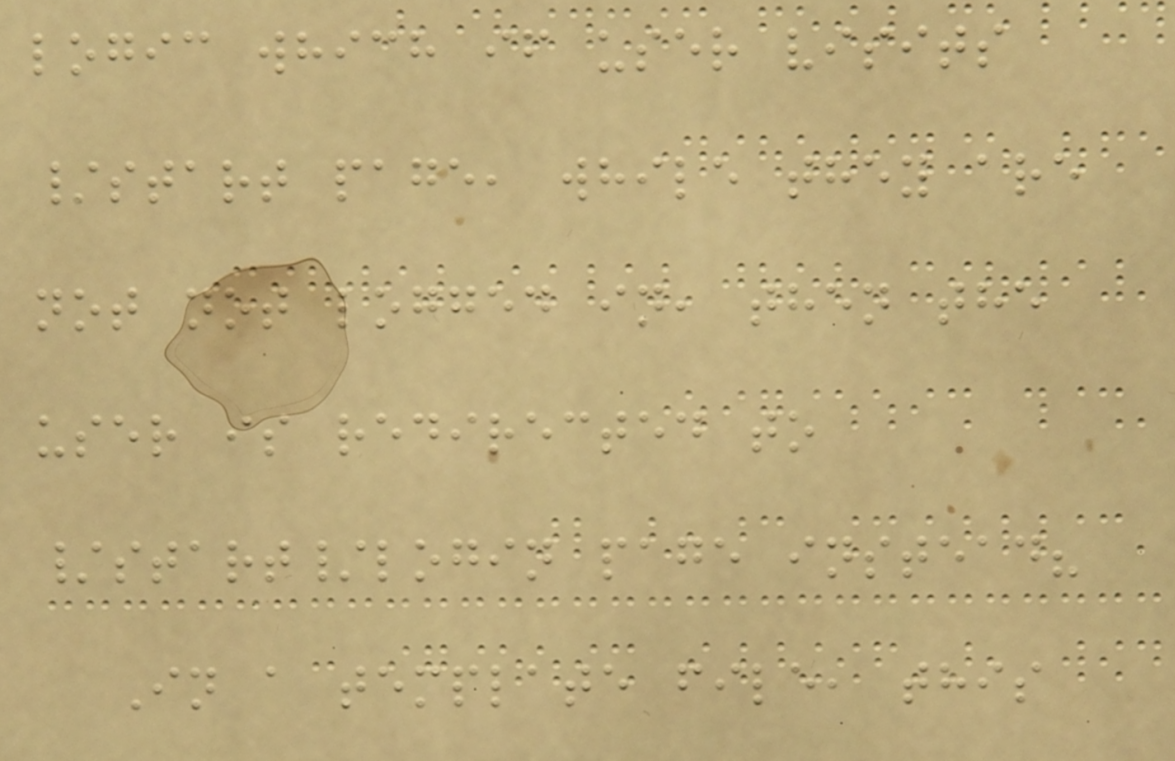logic which if user visits
/start page, while they are
not not logged in, then the
user is redirected to
/start/login page instead?
In a template file, this
